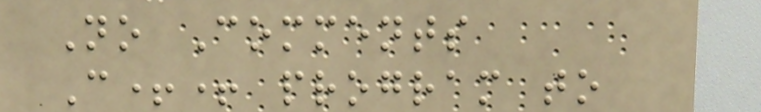No Comments
C++ program to
